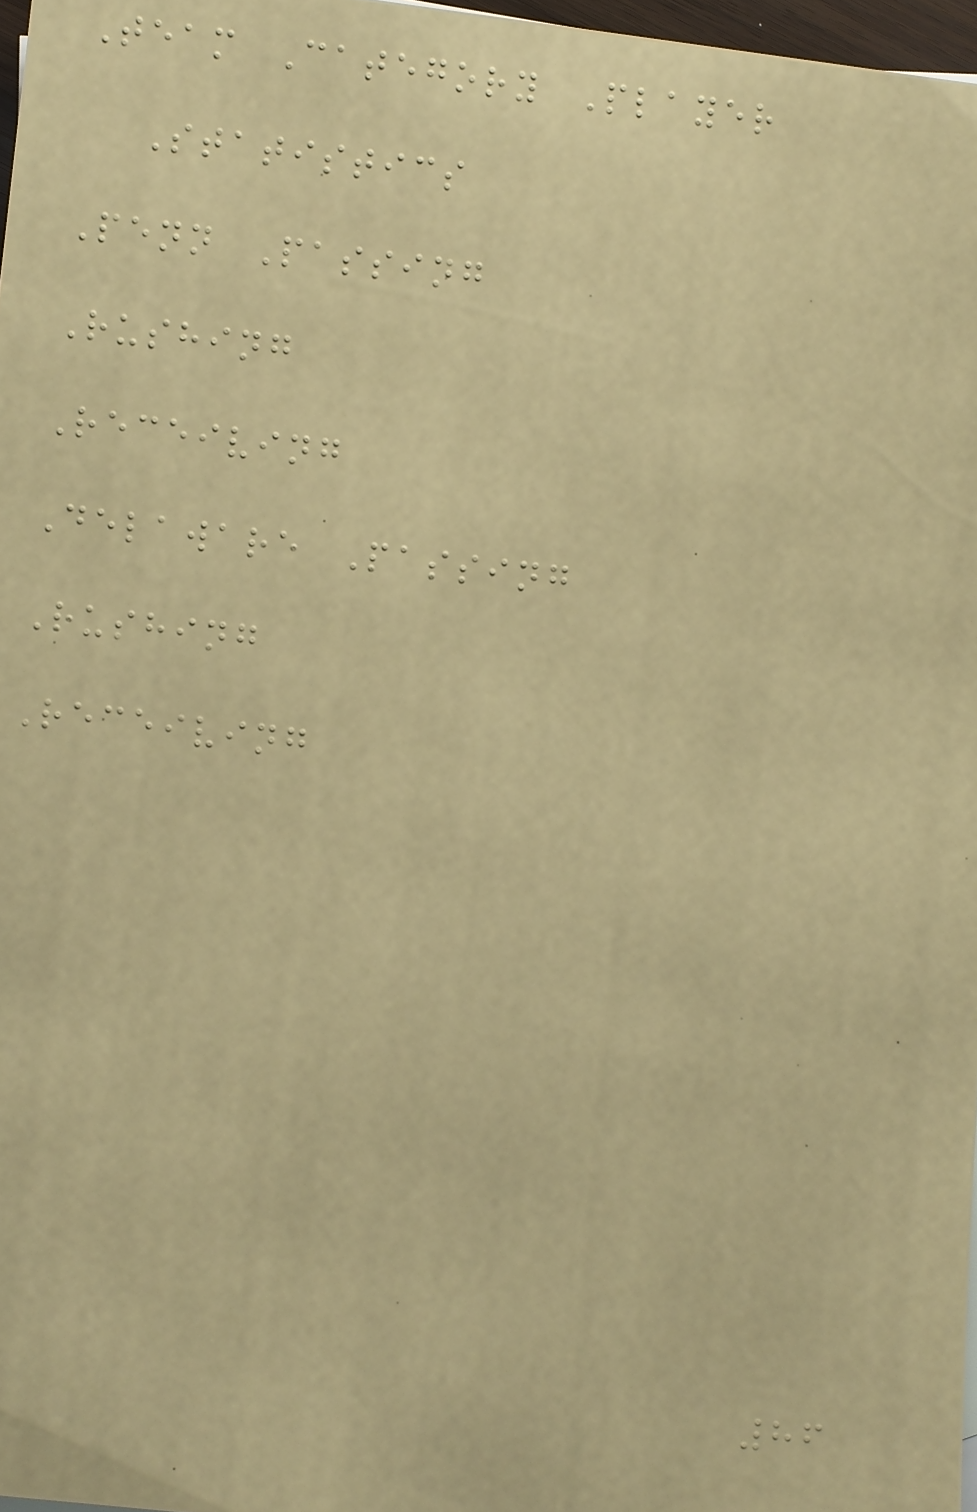Team Category Player
Statistics
Penn Passing
Rushing
Receiving
Delaware Passing
Rushing
Receiving
86
